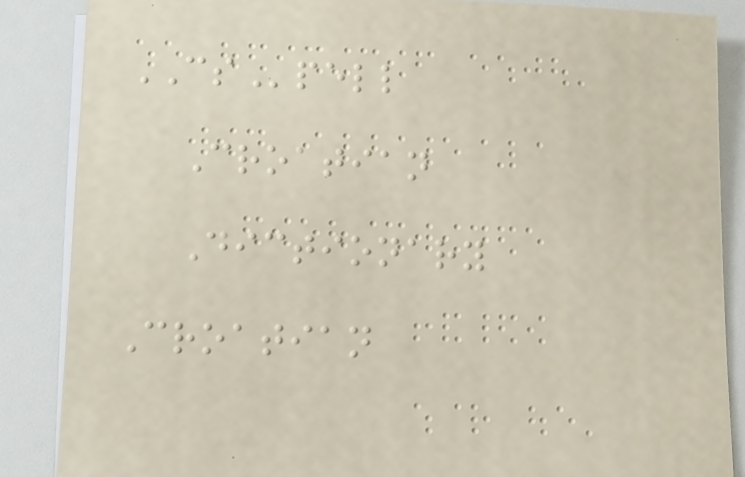CSpell
Croatian
Dictionary
Croatian
